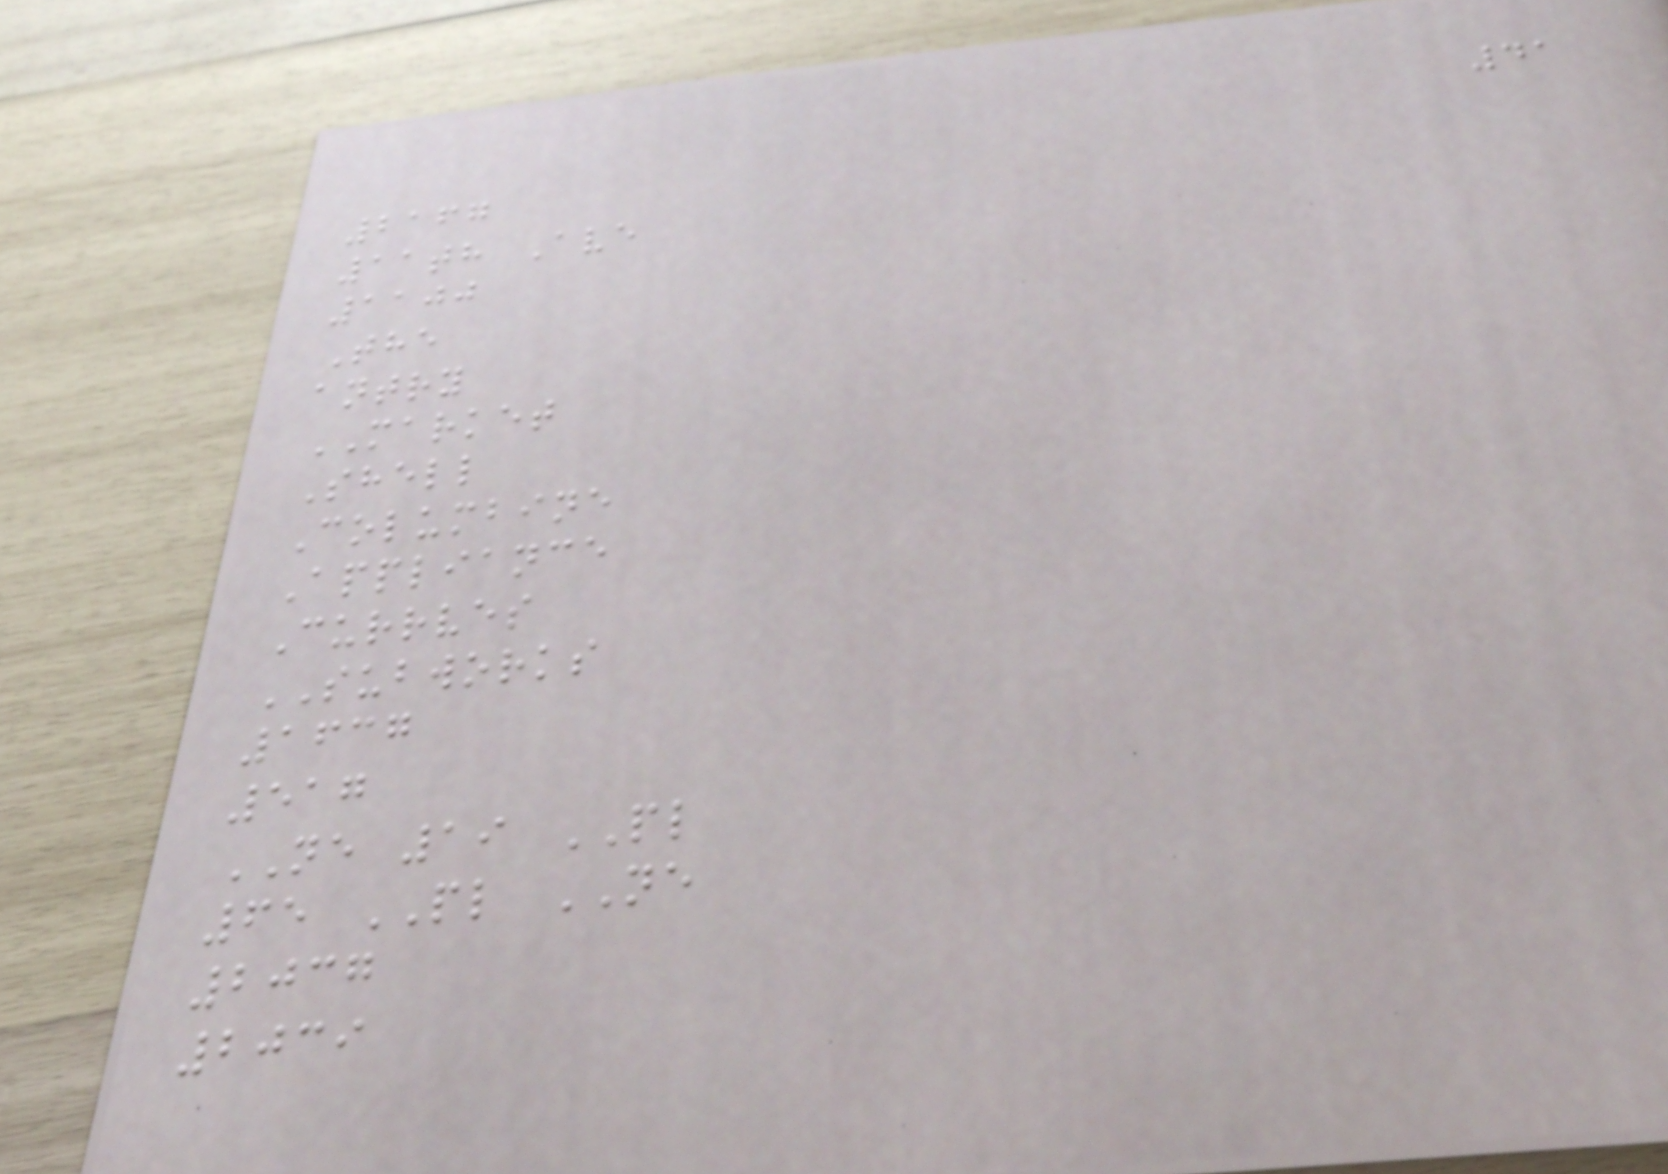41
2167
11th Ave
1100
The
antry
MARKET
Shell
Columbine
Appliance
Currves
SUBWORKS
1637
517
NE 19 PL
65 PL NE
2037
2039
